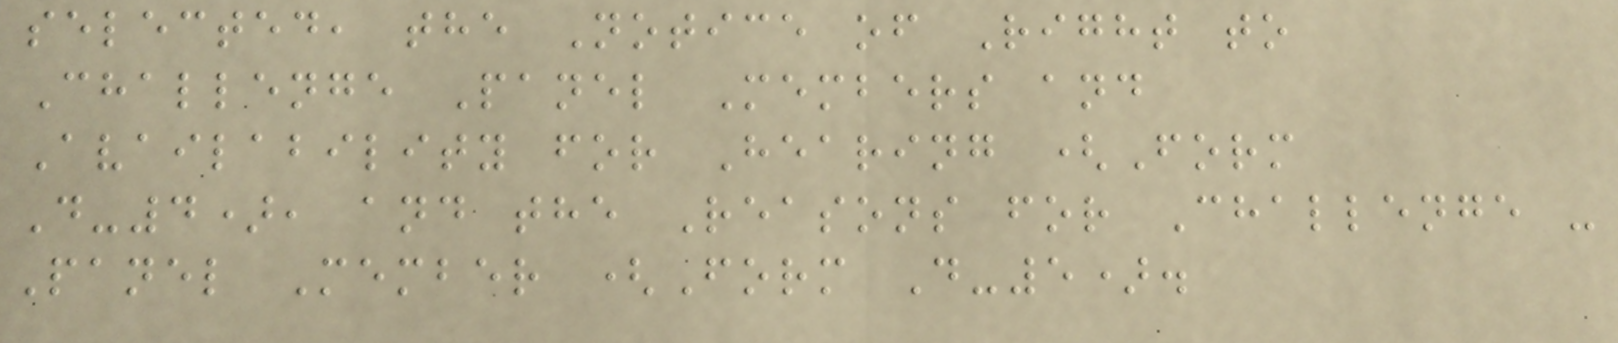selected, the Notice of Right to
Challenge Panel Members and
Availability for Hearing (Form
D-4), and the Reasons for Challenge -
Panel Member (Form D-5).
